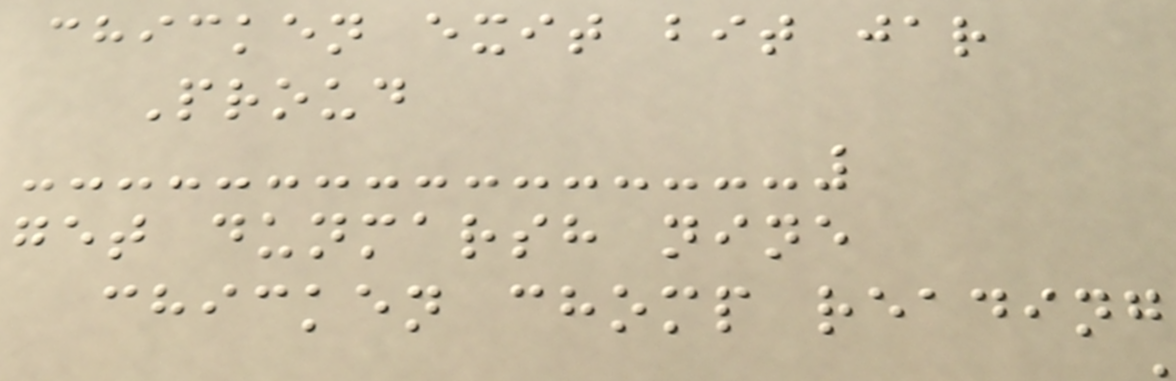chicken exit bit jar
Proud
get dunmarsh nine
chicken chomp reading
